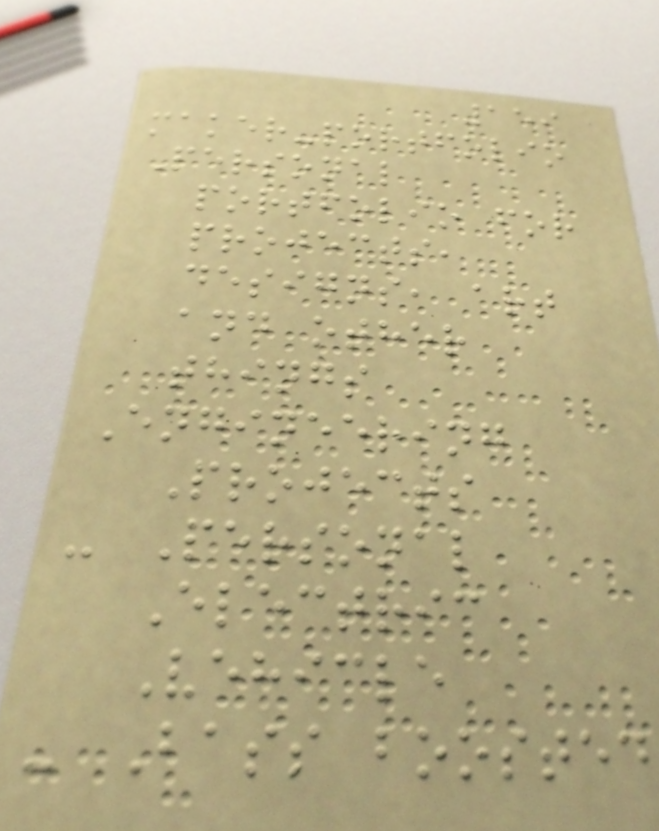159
maker-portfolio
Personal
portfolio for
projects,
designs, art
and other
things
Engineering
Projects
- Personal
Electric
Vehicle
- Bass boosted
